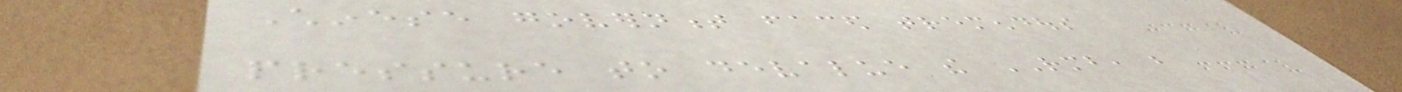Chinese government faced tremendous
pressure to devalue the RMB, but
